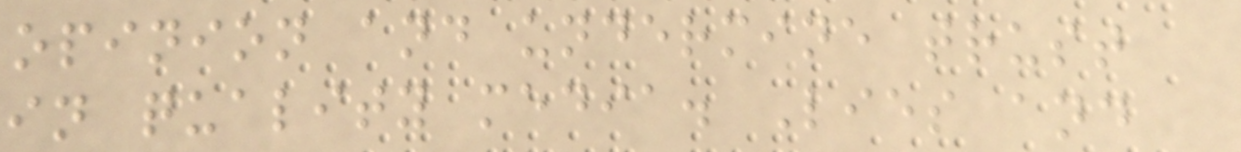opinion and undermine trust
in quality media. Lies and
